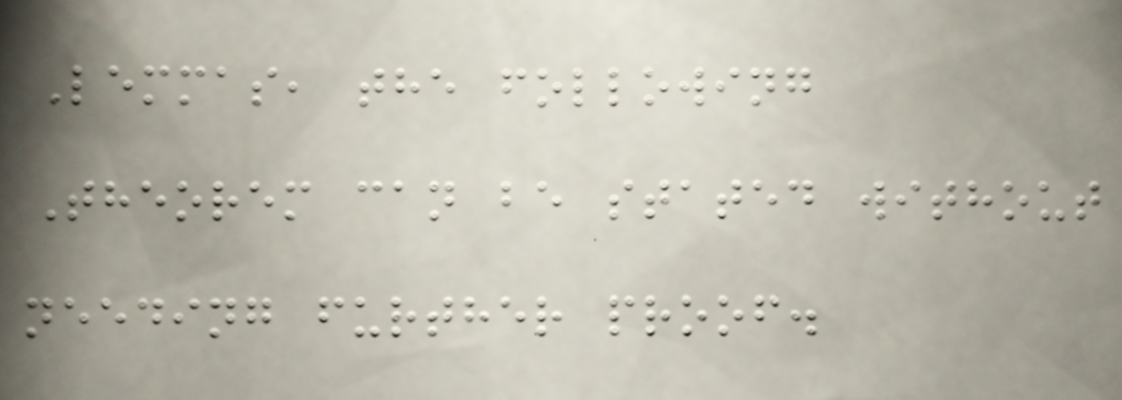Lemmas, the following
Theorem can be stated without
needing further proof.
